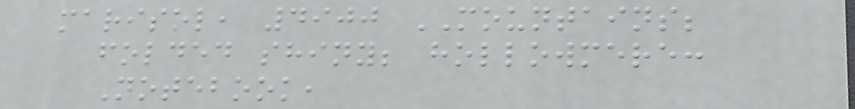marisol, 4900 MOUNTAINS;
folded shiny; hollowmere:
Notebook,
